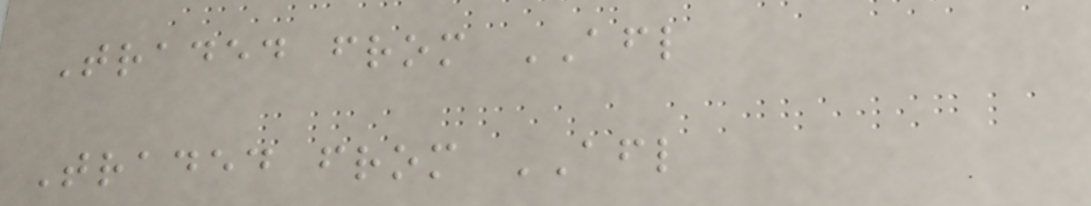Traded from AFL
Traded from AFL
